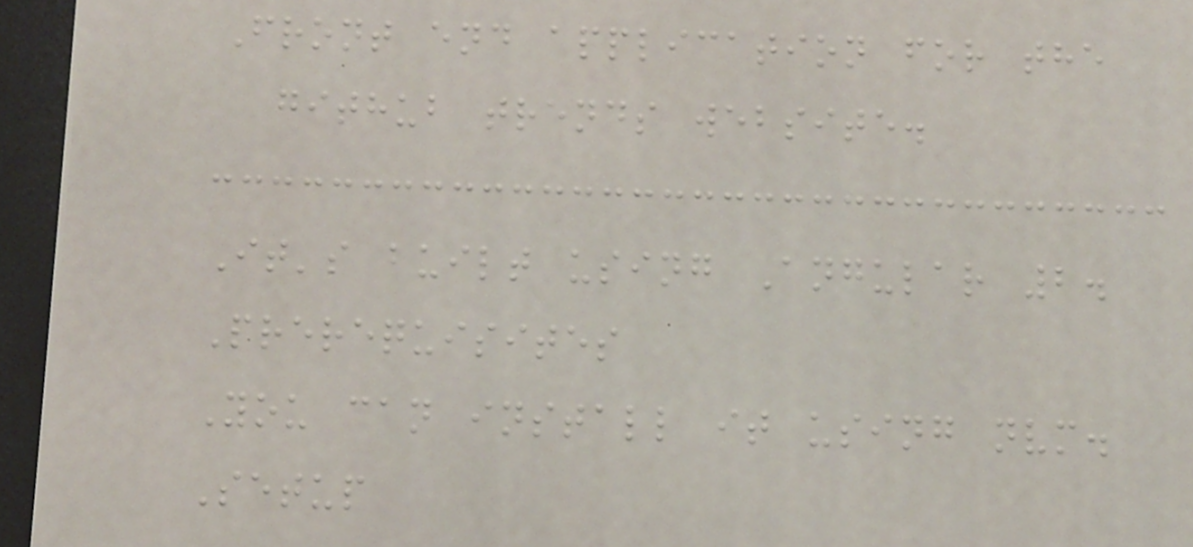Front end application for the
github trends website.
It's built using Angular 2.
Prerequisites
You can install it using nvm.
Setup
